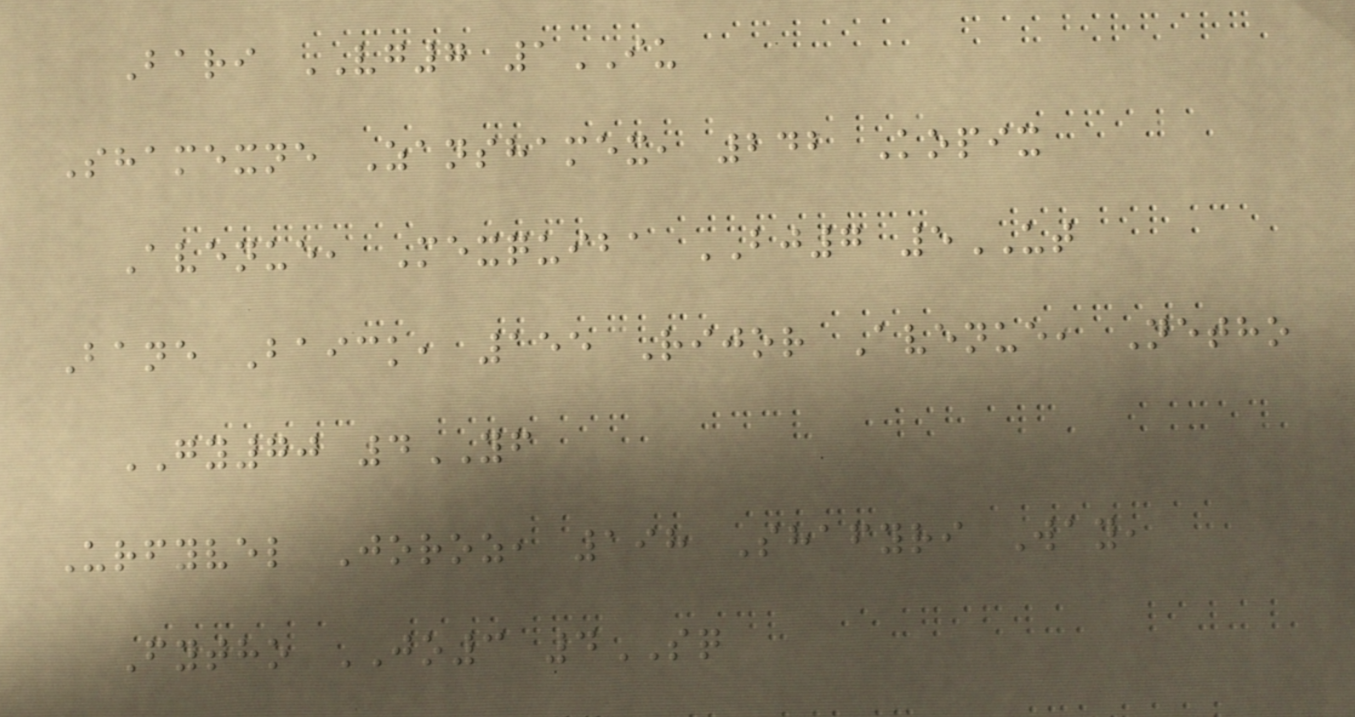Bari VG7 1IU
Shamexne Zanshamex, 242 Kopix
Avenue, Mexquiba BJ7 5UT
Bane Baick, 155 Rijor Avenue, Netho
GY70 4YF
Urfyvel Joroz, 198 Shafyri Way,
Fytho JO3 4SQ
